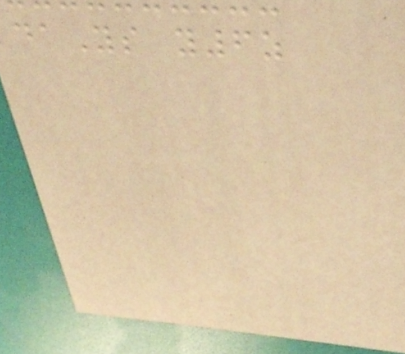daYs y6z
